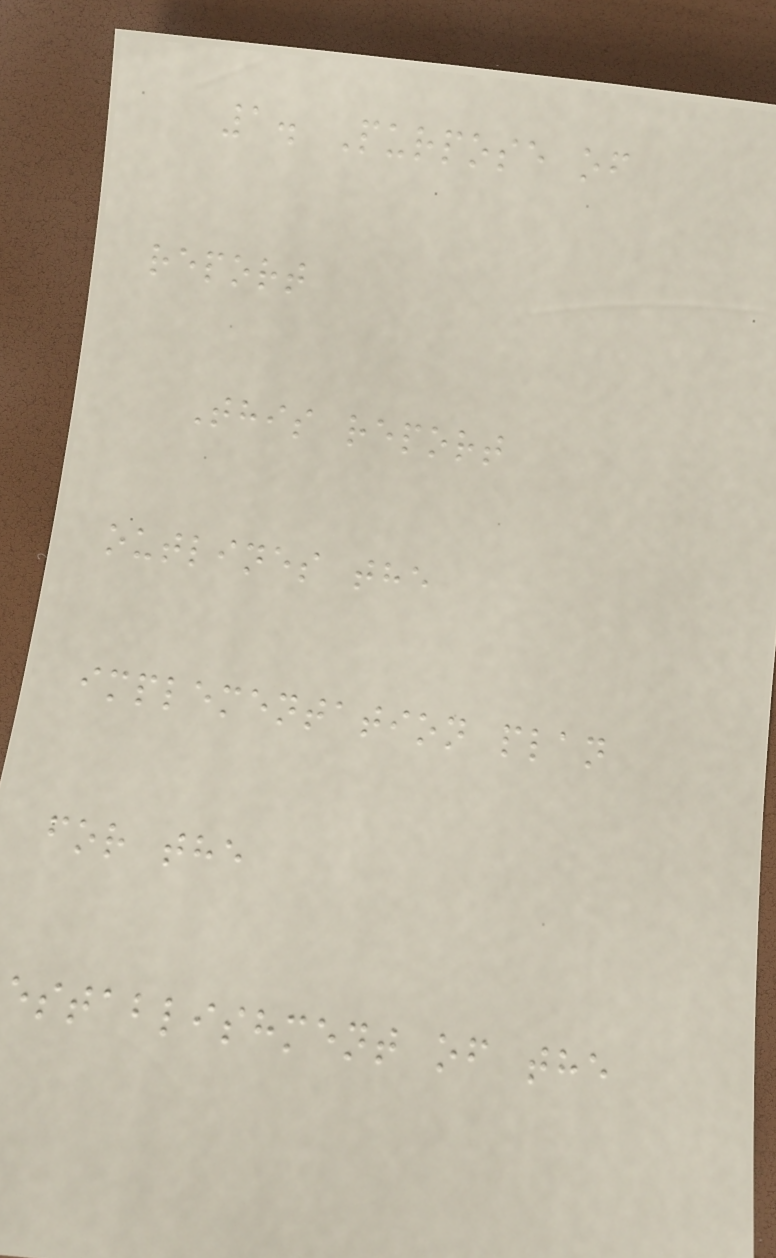1. Purpose of
report
This report
outlines the
implementation plan
for the
establishment of the
